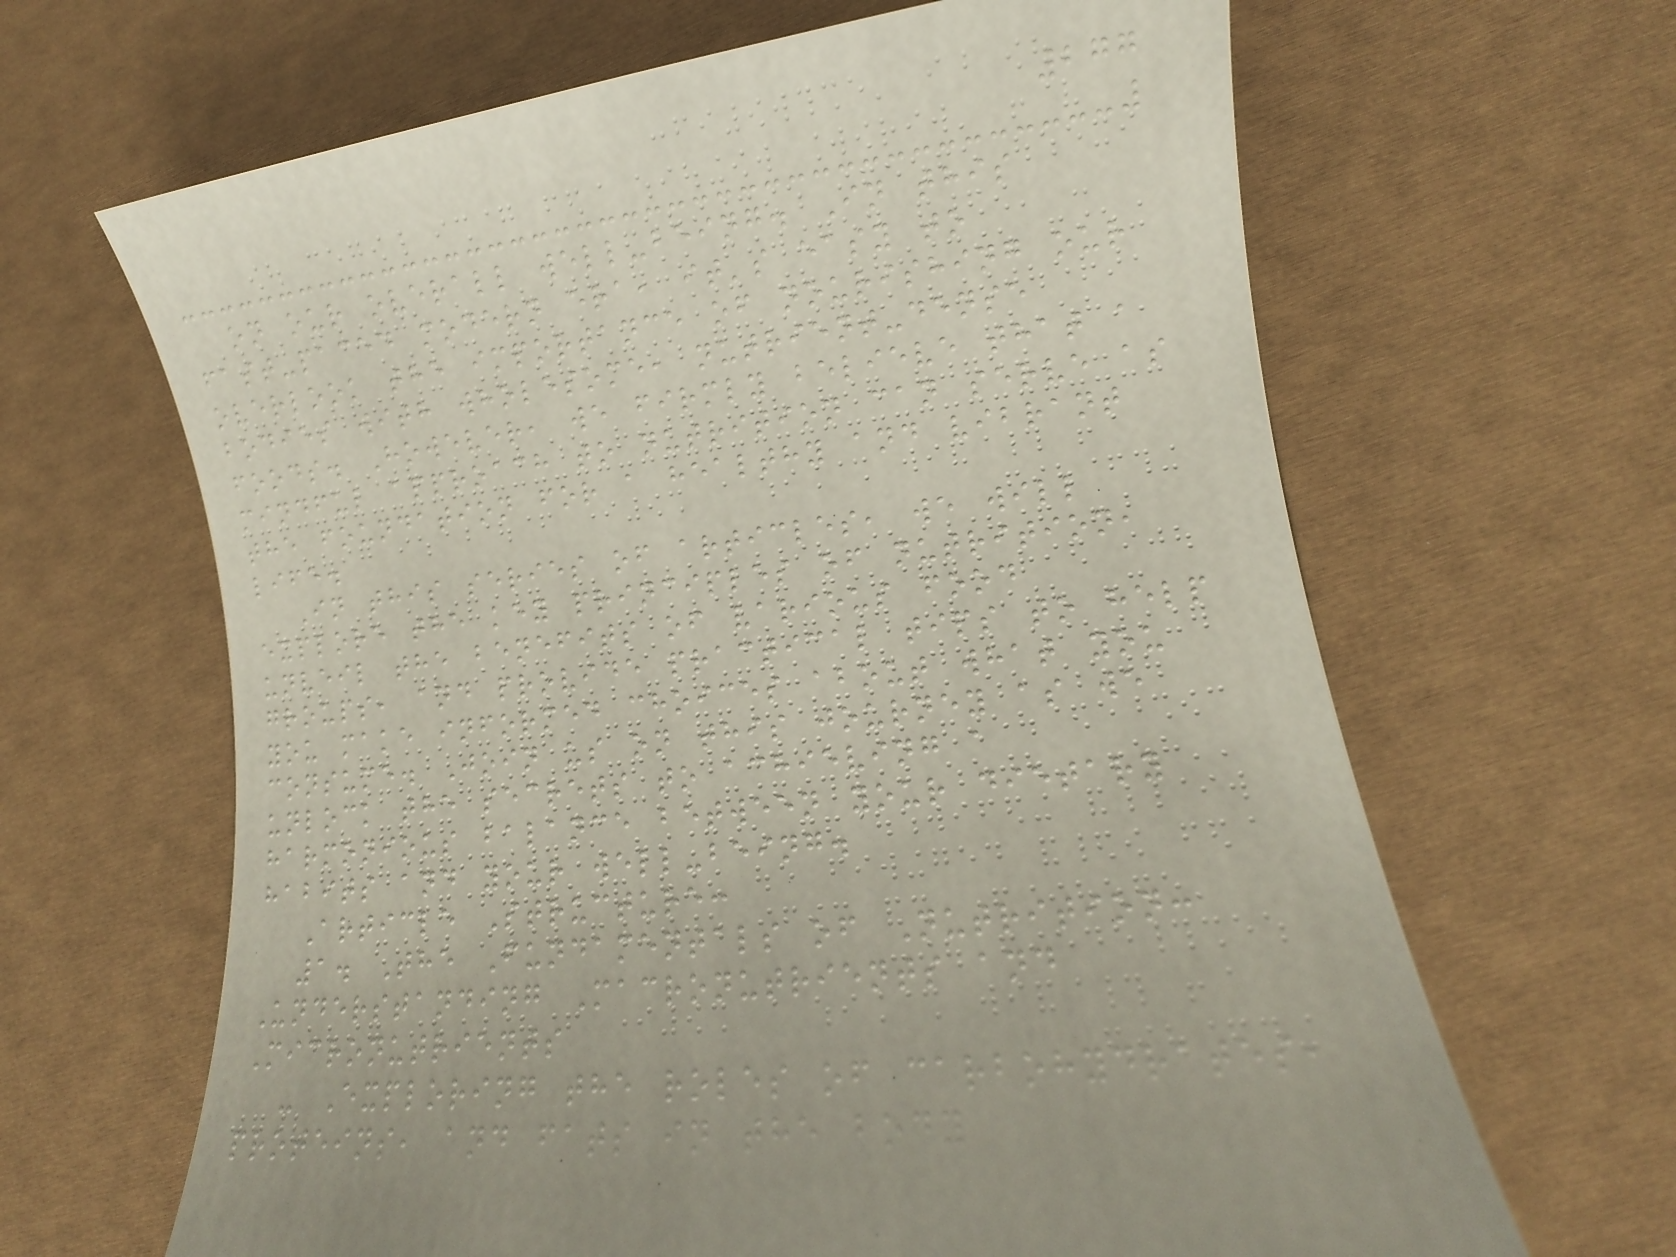277
on our overall well-being. In this
fast-paced modern era, it's easy to
overlook the importance of nourishing our
bodies with wholesome, nutrient-dense
foods. However, we firmly believe that a
mindful approach to nutrition can serve as
the foundation for a healthy and vibrant
life.
In this series of articles, we will
explore the key principles of nutrition,
unveil the benefits of various food
groups, and provide practical tips to help
you make informed choices about what you
consume. Join us on this journey as we
unlock the secrets to achieving a
harmonious balance between your dietary
habits and your well-being.
Article Structure:
1. The Fundamentals of Nutrition:
Understanding Macronutrients and
Micronutrients
- Exploring the roles of carbohydrates,
proteins, and fats in the body
